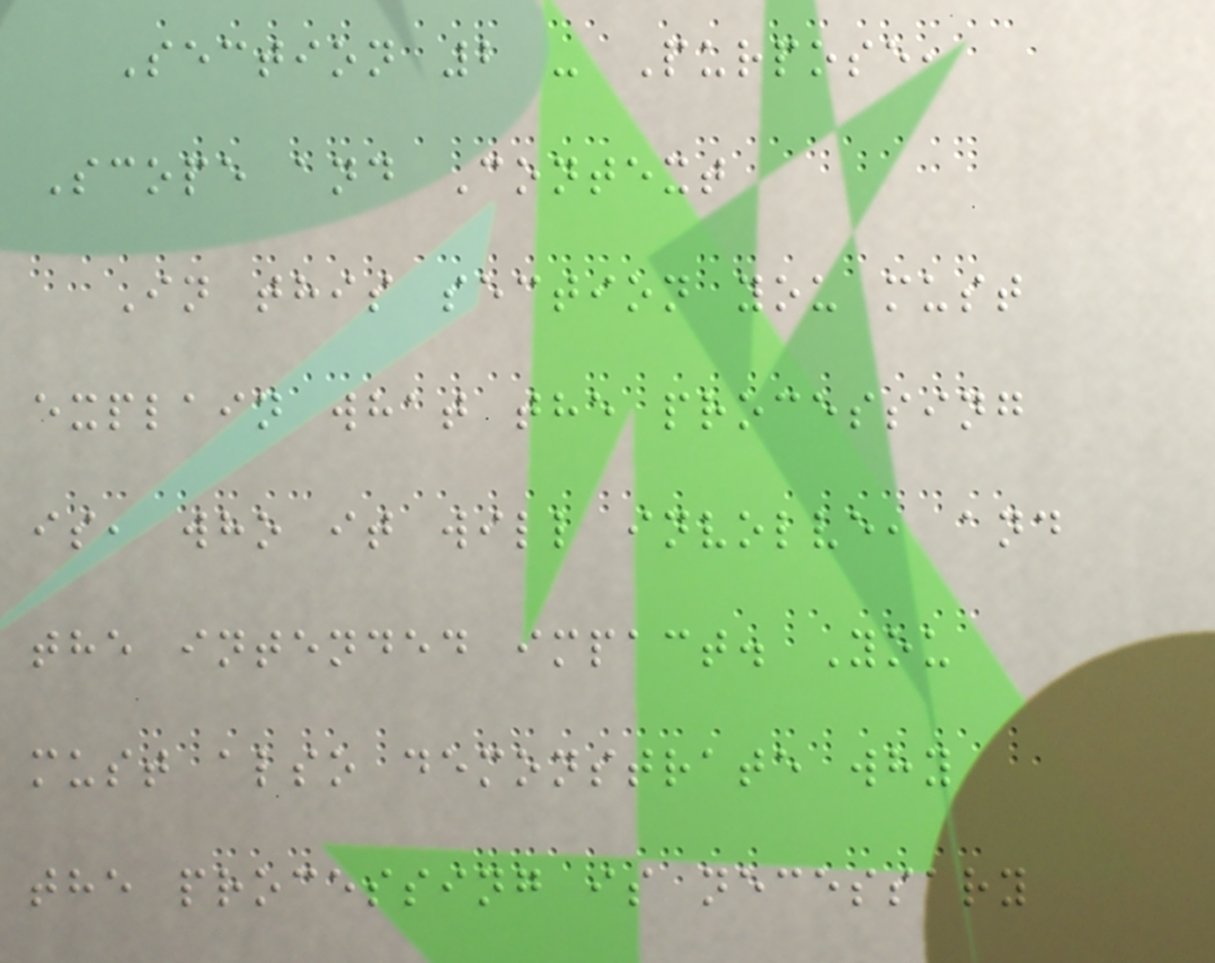Section 2 - Purpose,
Scope and Context
In this section you must
explain what the processing
is, who it will involve, and
the intended impact. You
must also demonstrate why
the processing is necessary
